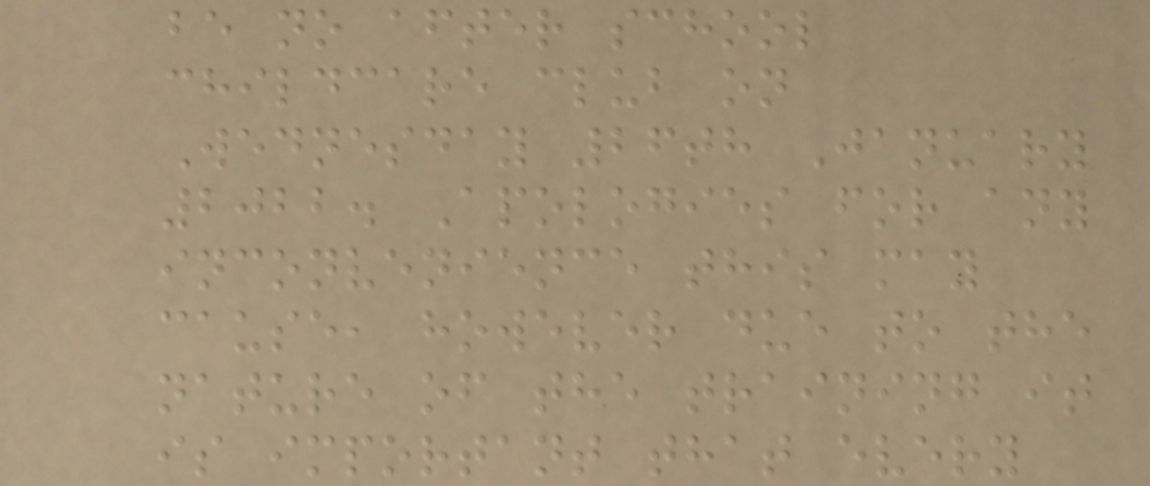be no after school
childcare club on
Wednesday 26th January
2022. Apologies for any
inconvenience this may
cause, however due to the
nature of the training it
is important that every
